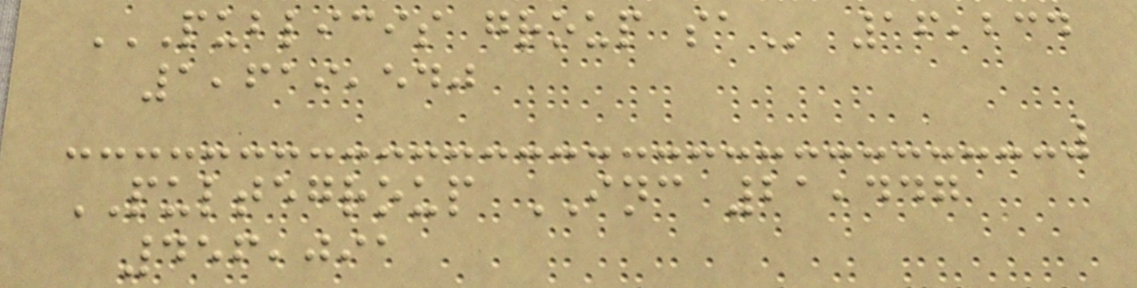PUBLICIS GROUP SA 16,234
1,619,540
PULTEGROUP INC 21,447
456,091
